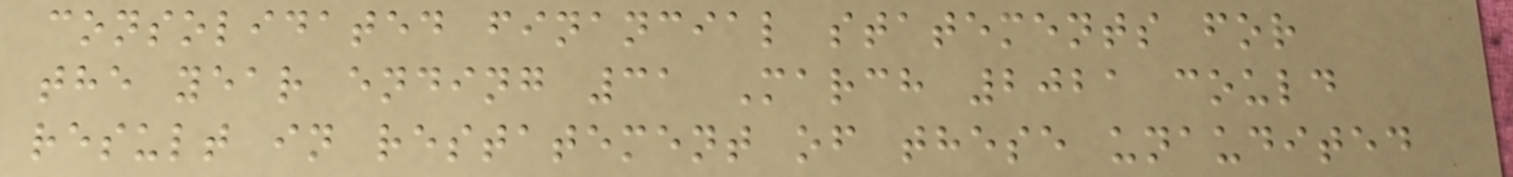consolidated financial statements for
the year ending 31 March 2021 could
result in restatement of these unaudited
